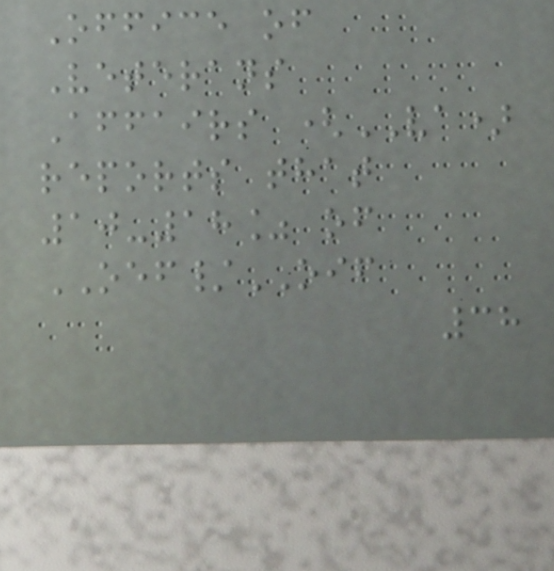Office of
Veterans
Affairs (VA)
reports that
10-18% of
OEF/OIF
38
